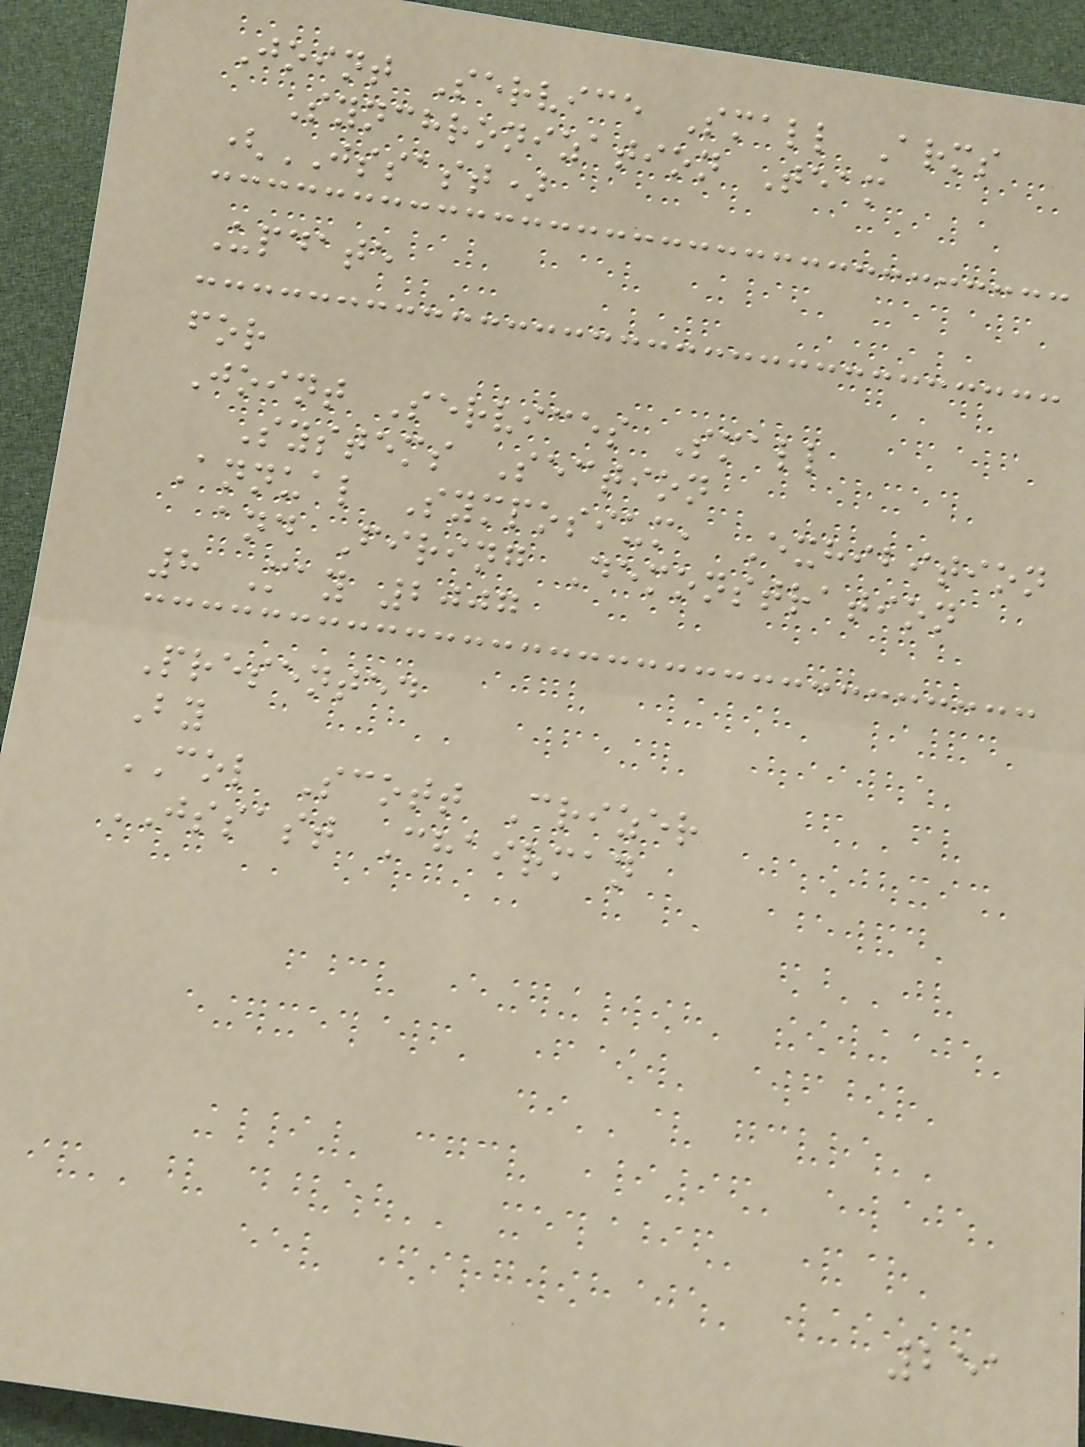Joint Service Small Arms
Synchronization Team
(JSSAST)
Update
for
Joint Services Small
Systems Section
Annual Symposium, Exhibition
and Firing Demonstration
8 May 2007
Presented
By
COL Scott Crizer
JSSAST Chairman
251
